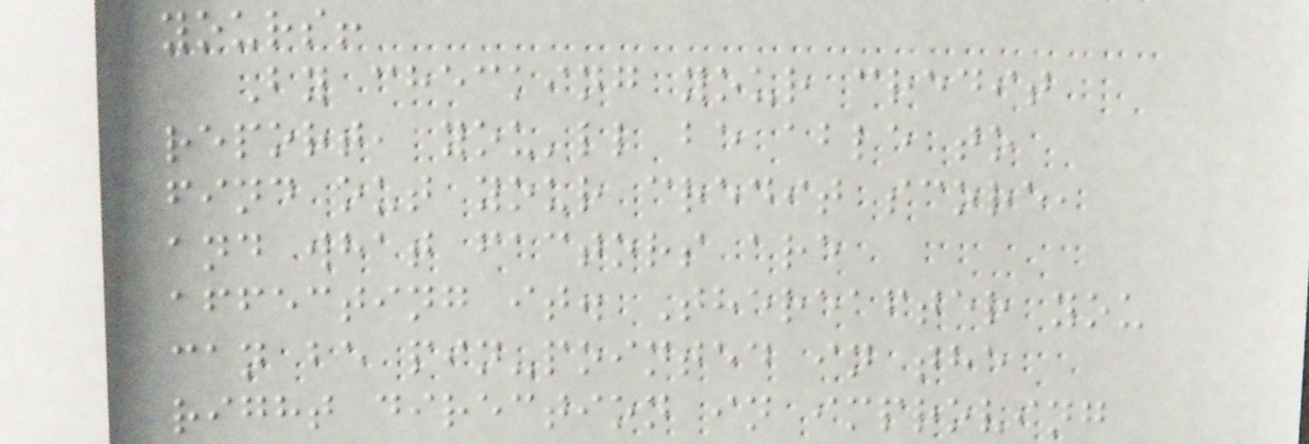yours!
By checking your credit
report, you'll be able to
find out your credit score,
and what factors are
affecting it. Thereafter you
can be pin-pointed in the
right direction in improving
